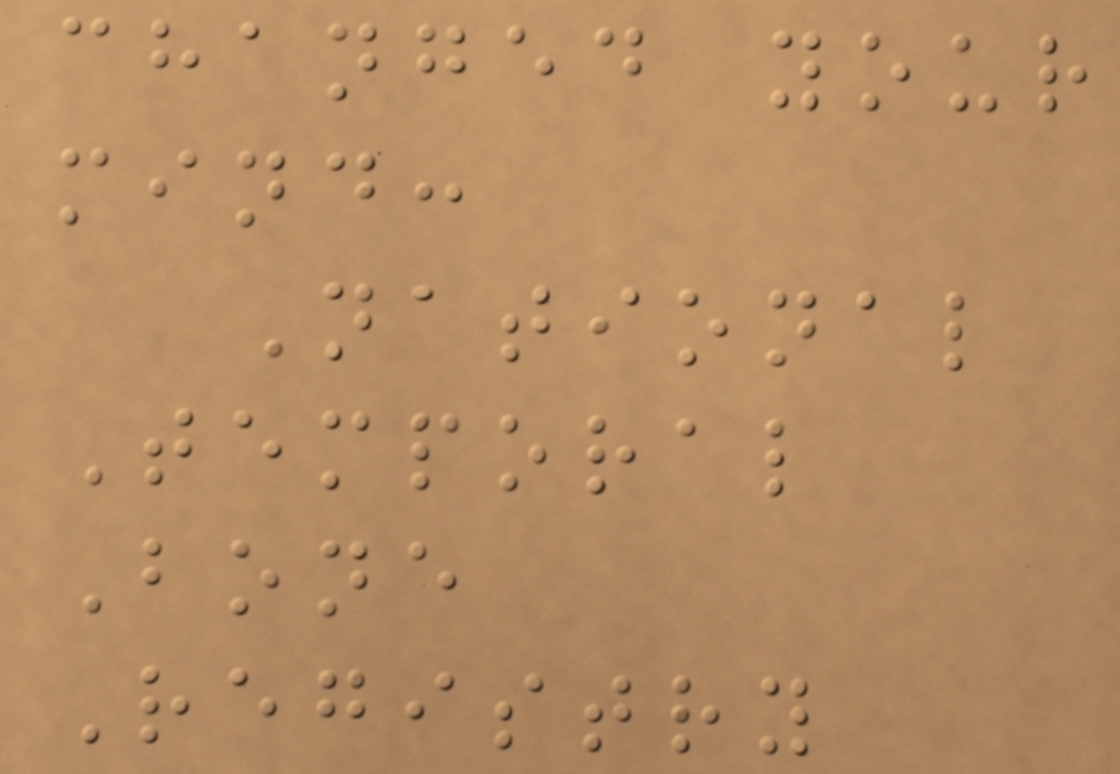changed your
mind:
National
Temporal
Bone
Registry
